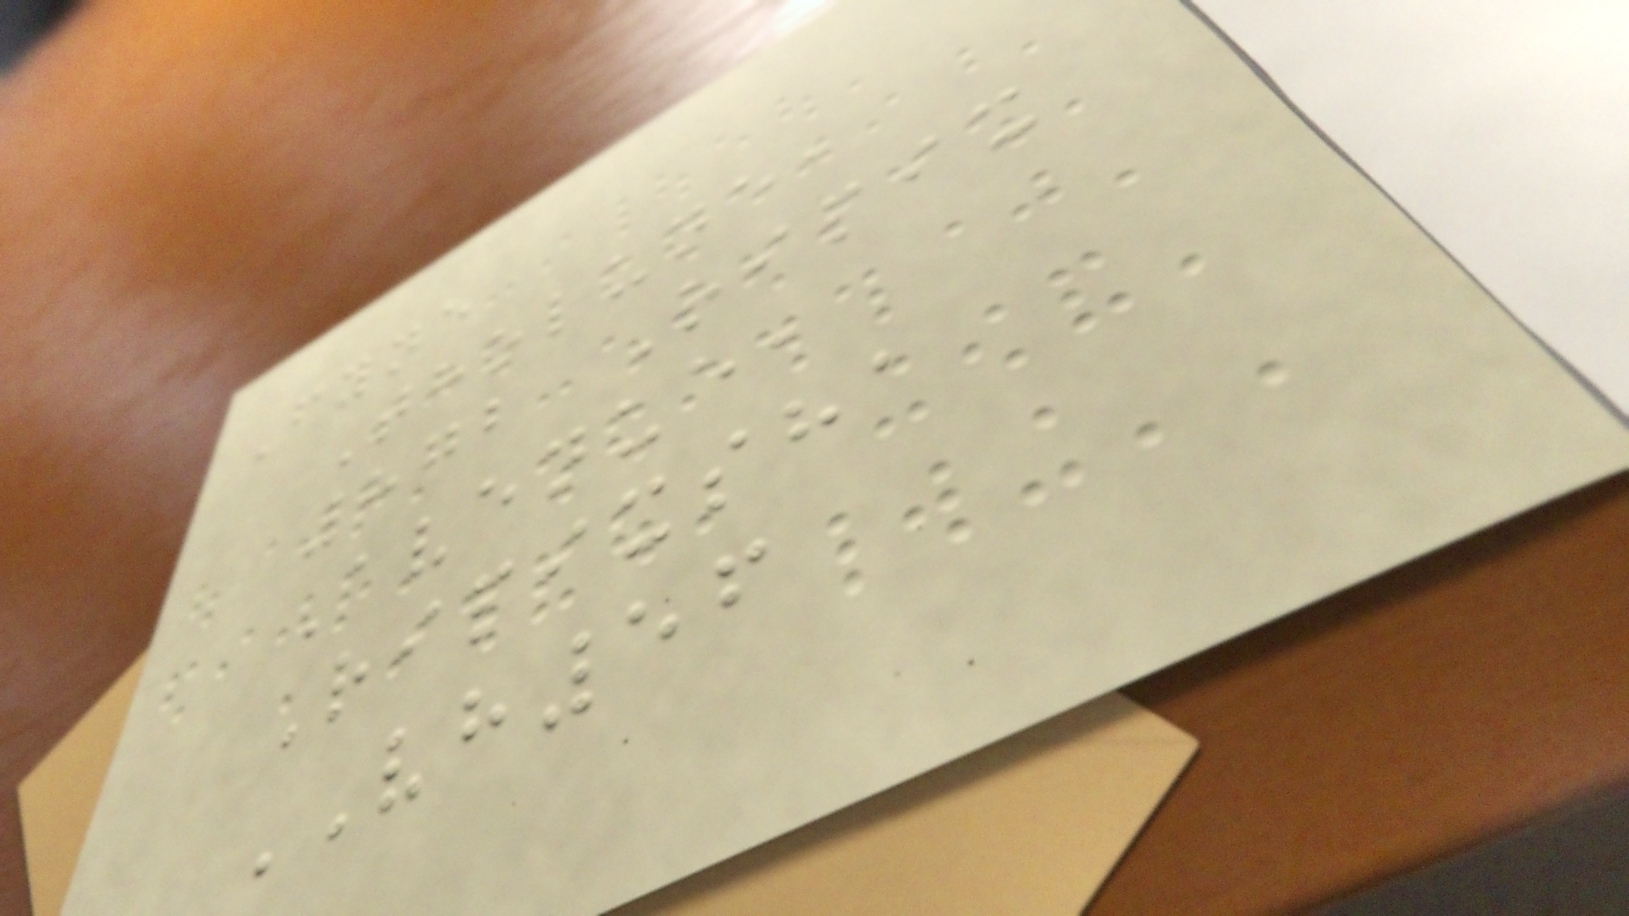Fyne
Tholune,
872 Ripix
Avenue,
Ripixsha
VH56
